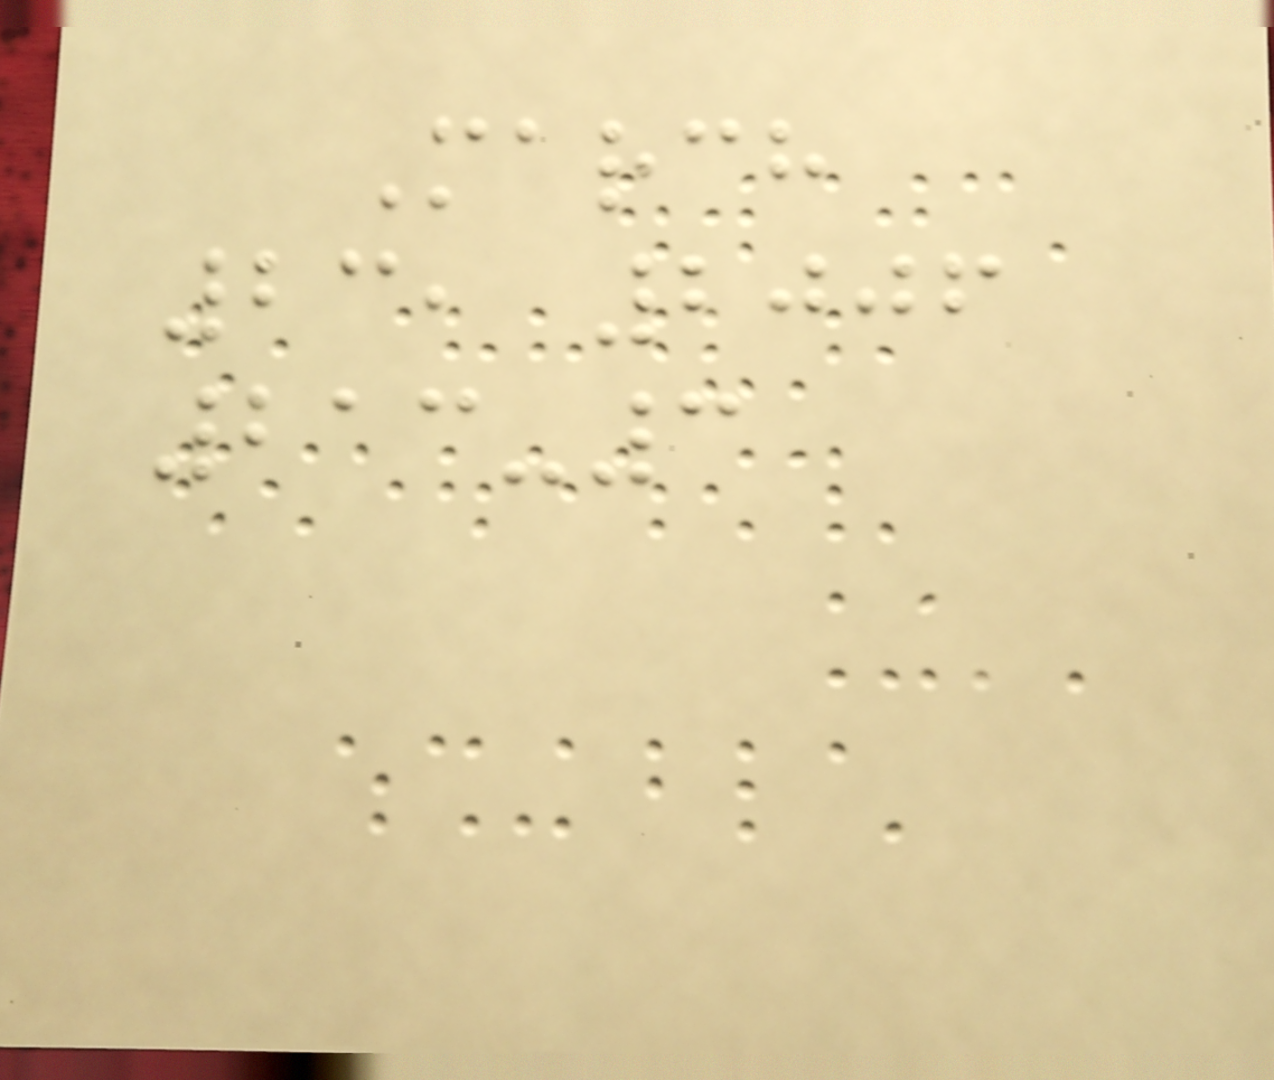March
23, 2006
213-3
